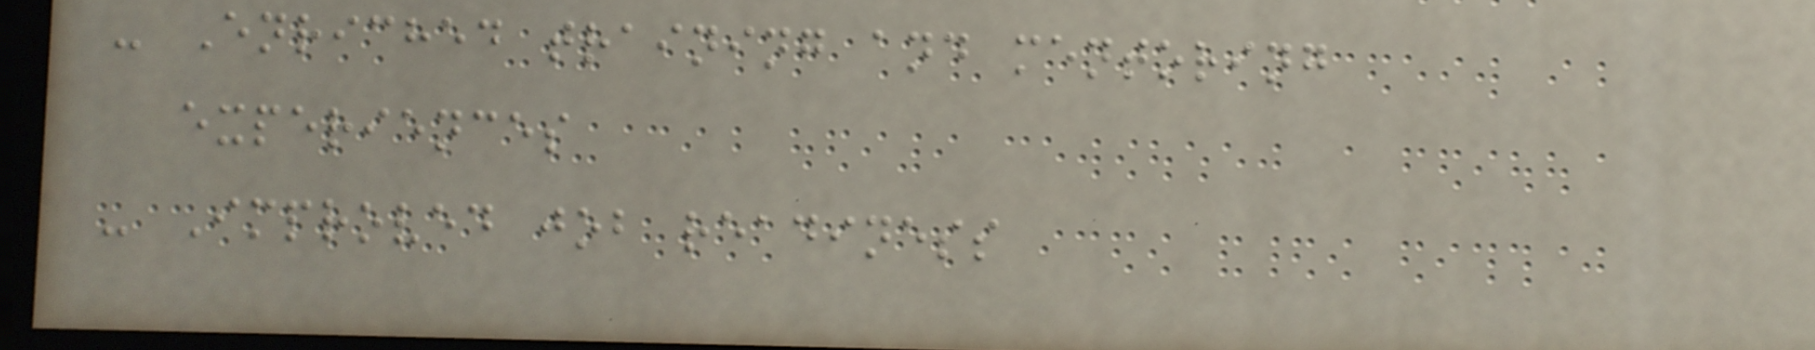- Enriched training and mentoring
experiences
- Improved job readiness
